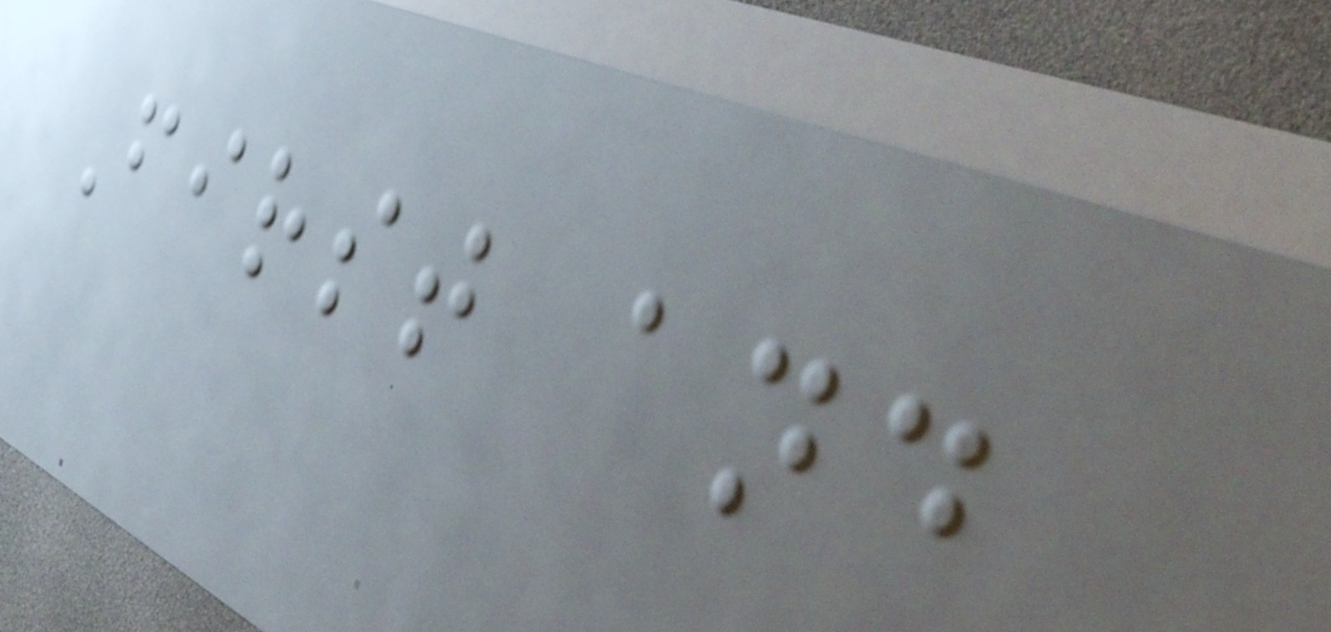First and
